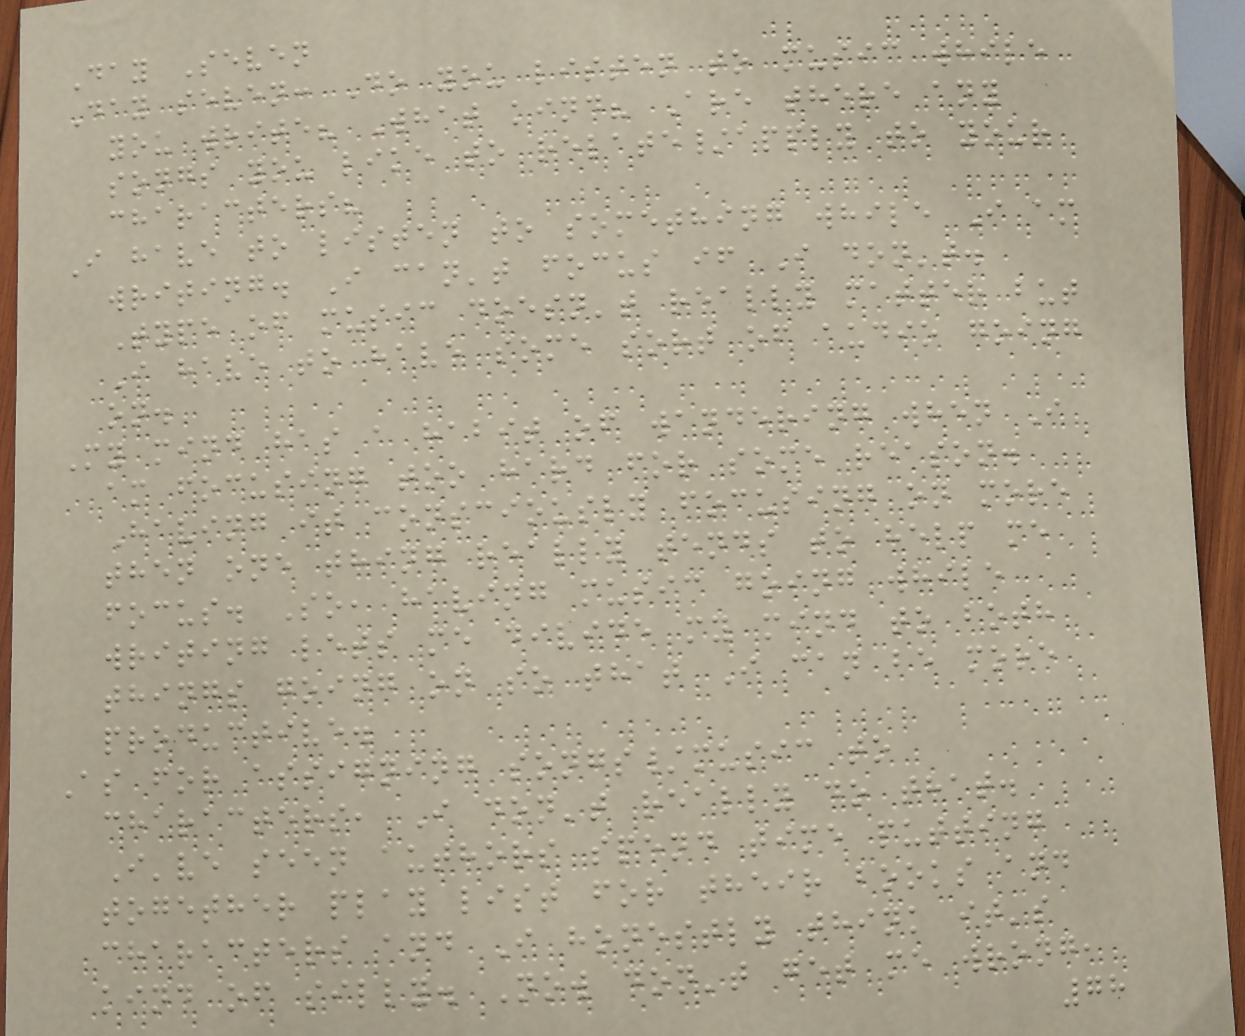Day Seven
Day seven: Do you listen to music while
you write? What kind? Are there any
songs you like to relate/apply to your
characters?
I have to listen to something while I am
writing. I can't focus if I don't.
Type of music doesn't really matter but
I have to have some sort of audio going
on.
My mind has a habit of wandering when I
am focusing too hard for some reason.
Having it consciously focusing on more
then one thing really tends to help me
focus. So, having music going while
writing lets me divide my mind to both
things going on so that I can be more
productive.
As for assigning songs/music to
characters, I don't really do that.
I've seen authors spend time putting
together play list for their books and
characters and I honestly think it's
kind of silly. Now don't get me wrong,
78
